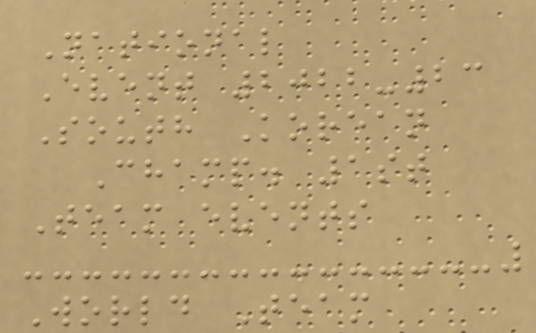National
Event 2022-23
South Korean
Champ. 1st
Team events
World Team
